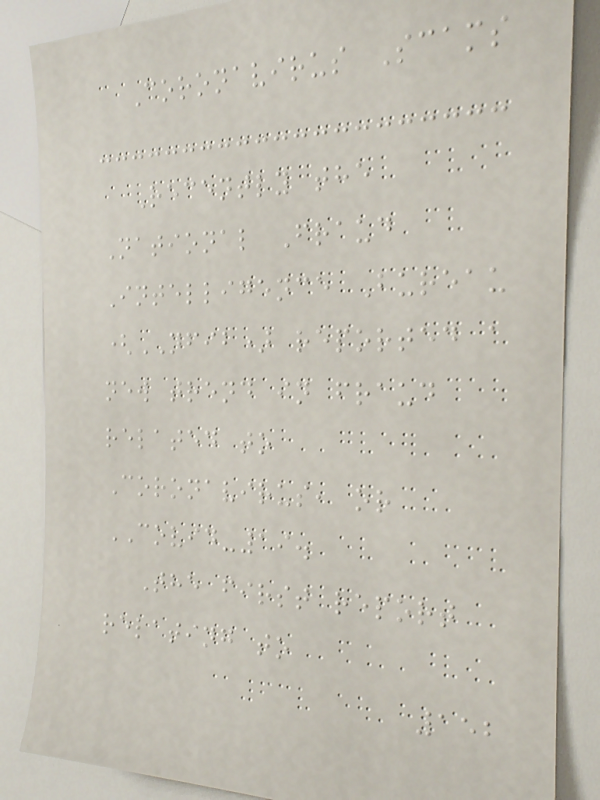Coronavirus Scams
Recently the
National Fraud
Intelligence Bureau
(NFIB) reported a
new trend in fraud
related to
Coronavirus, or
COVID-19.
The first report
relating to
152
